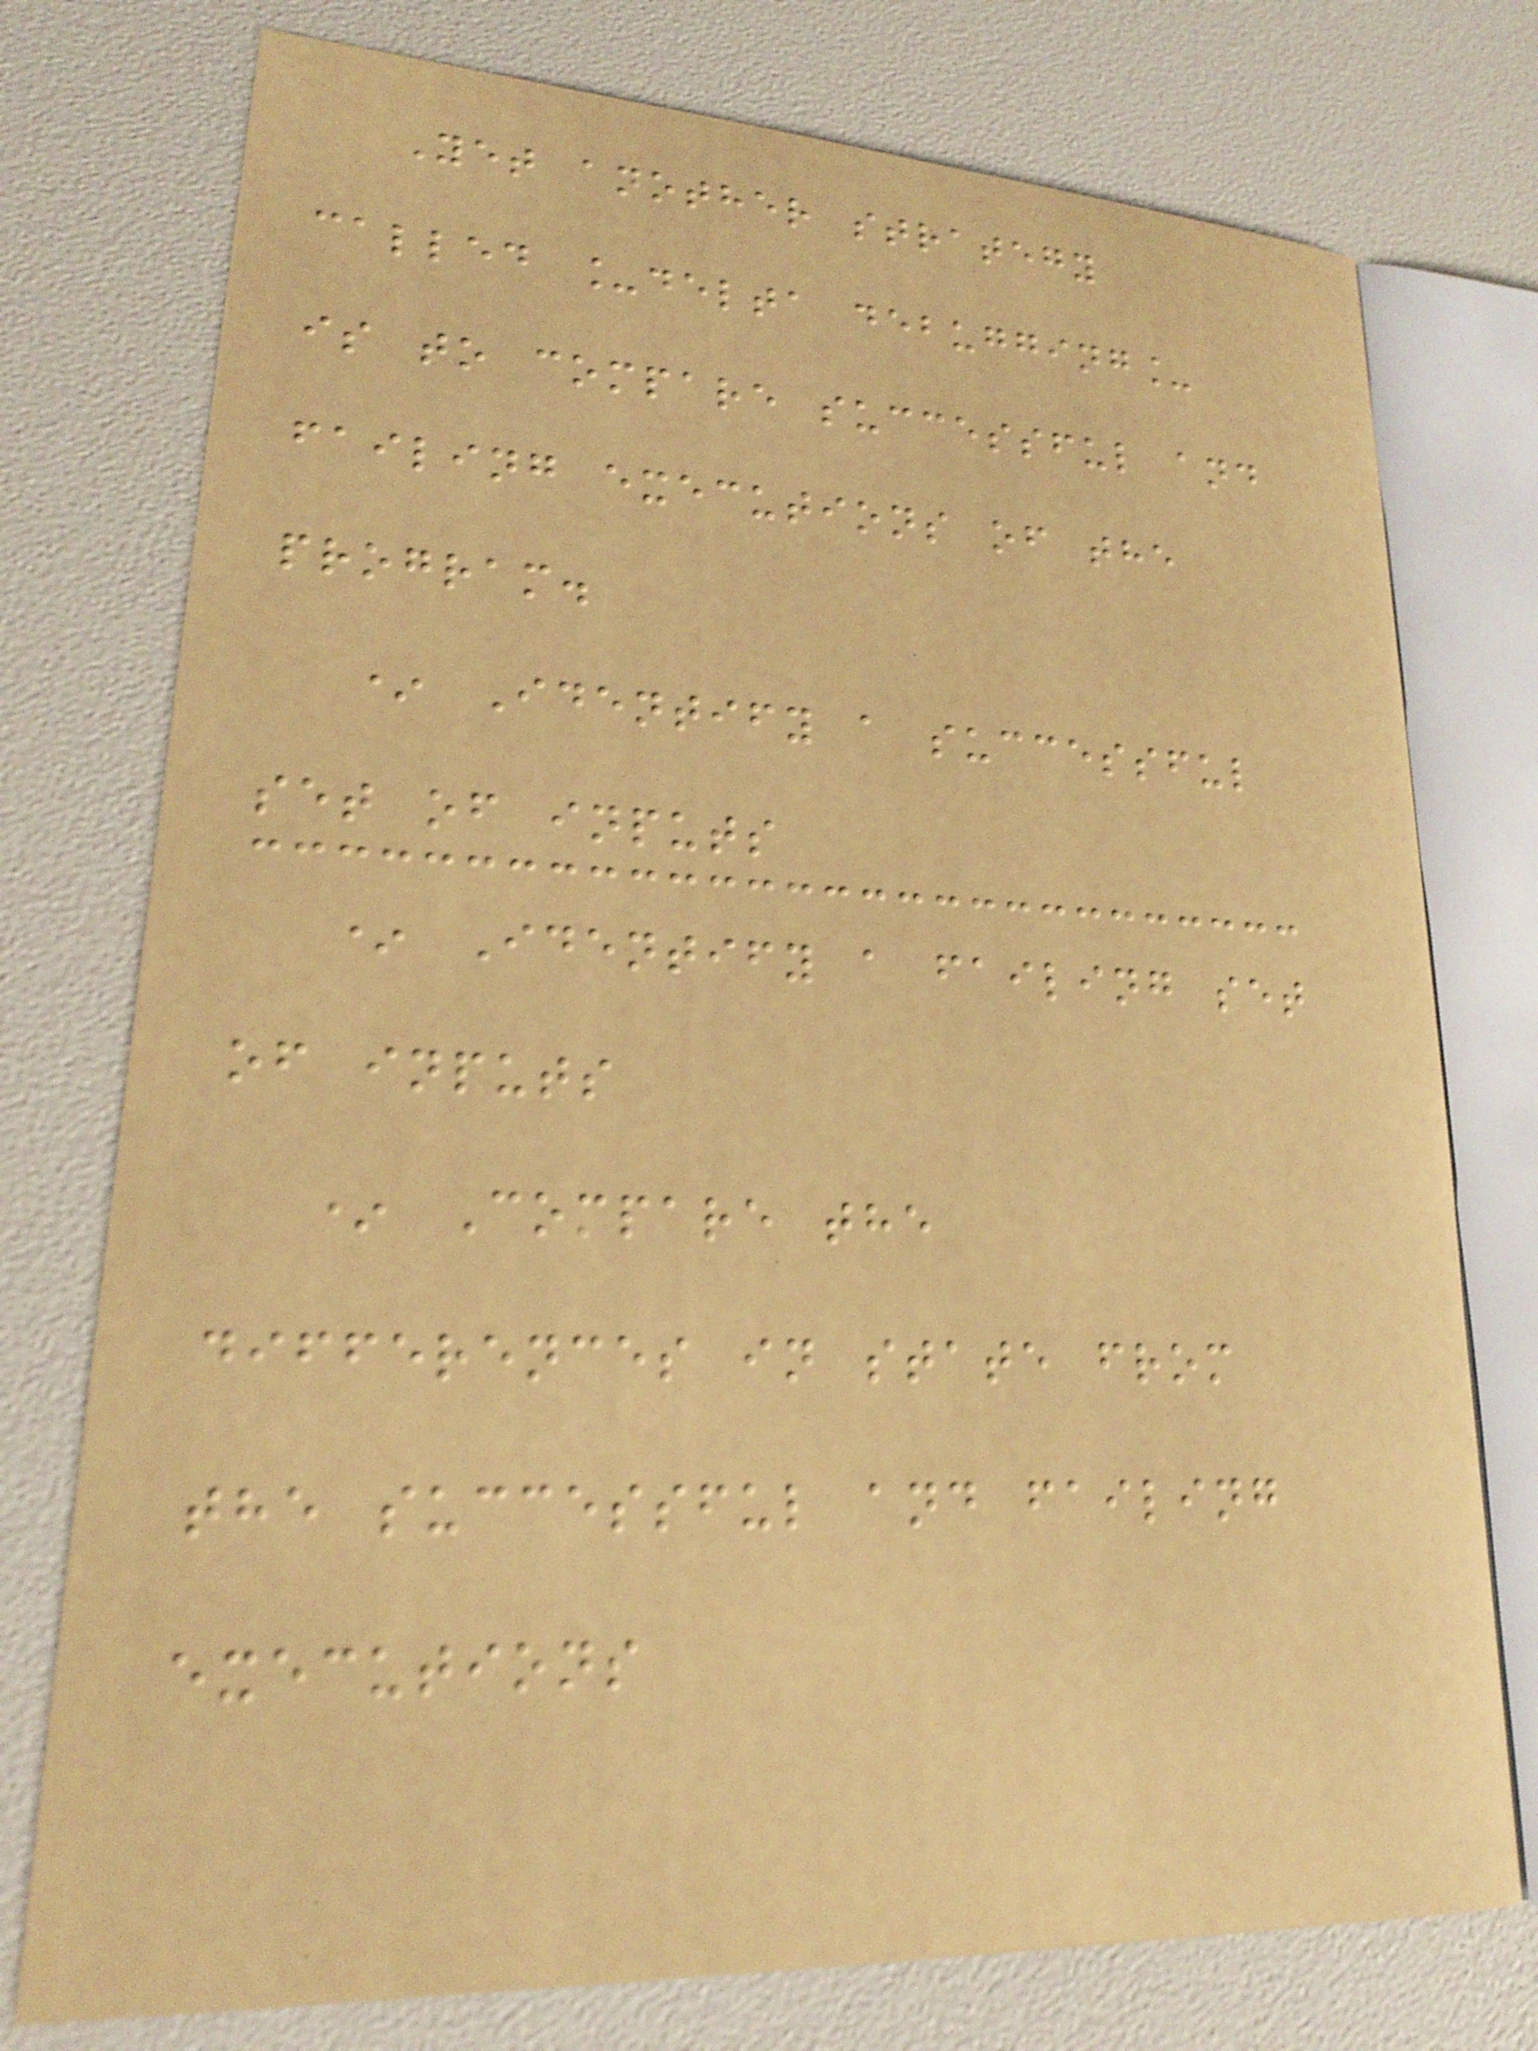Yet another strategy
called _delta debugging_
is to compare successful and
failing executions of the
program.
* Identify a successful
set of inputs
* Identify a failing set
of inputs
* Compare the
differences in state from
the successful and failing
executions
